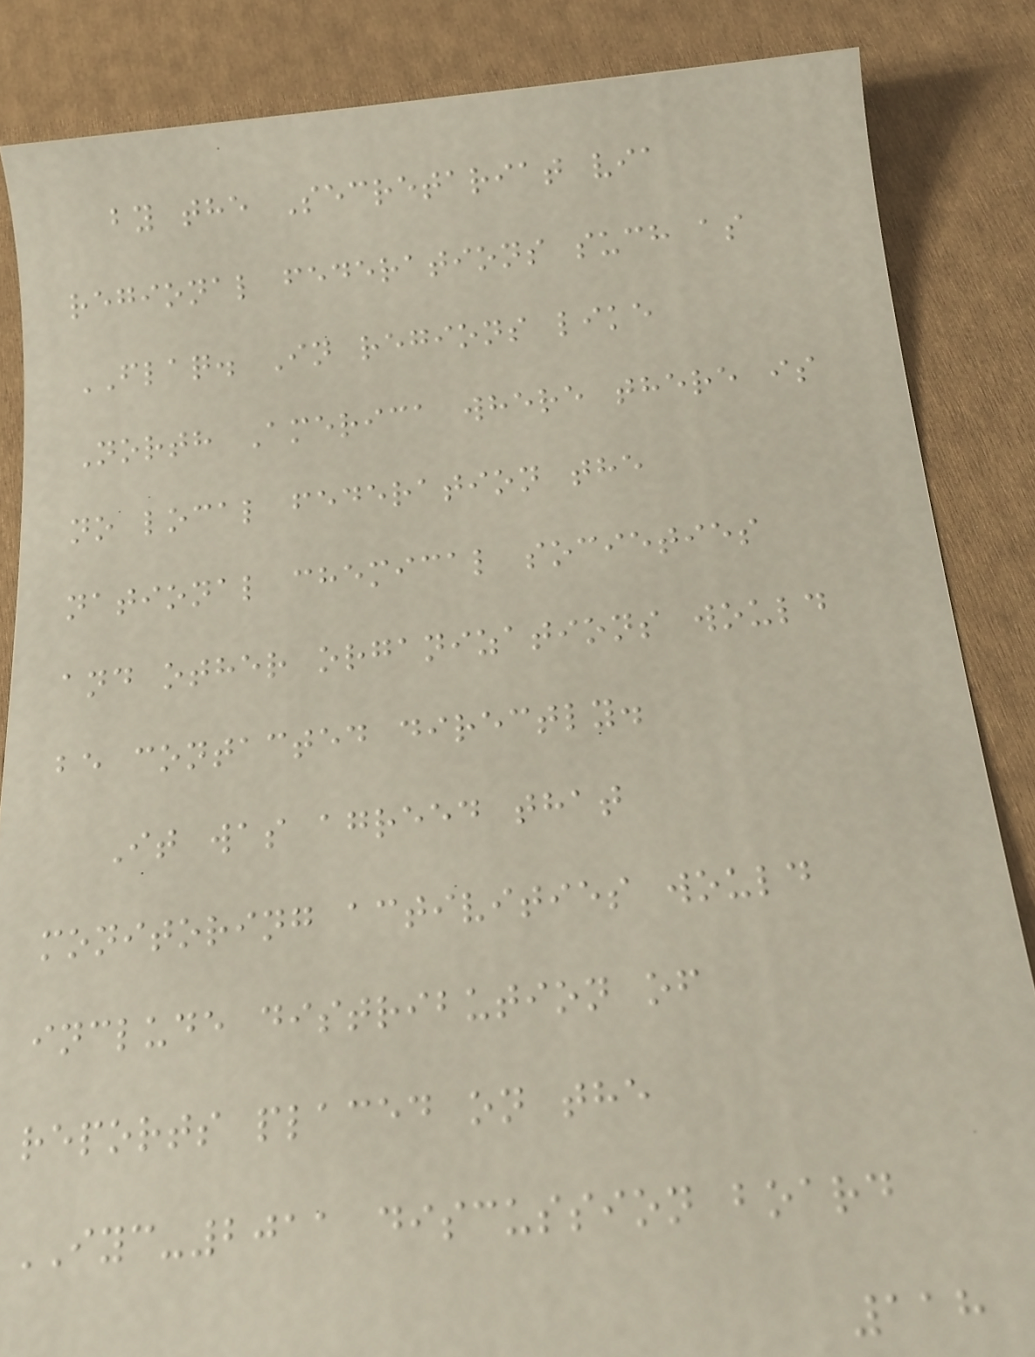by the Secretariat via
regional federations such as
FLAQ. In regions like
North America where there is
no local federation the
national chemical societies
and other organizations would
be contacted directly.
It was agreed that
monitoring activities would
include distribution of
reports placed on the
IYC-2011 discussion board
118
